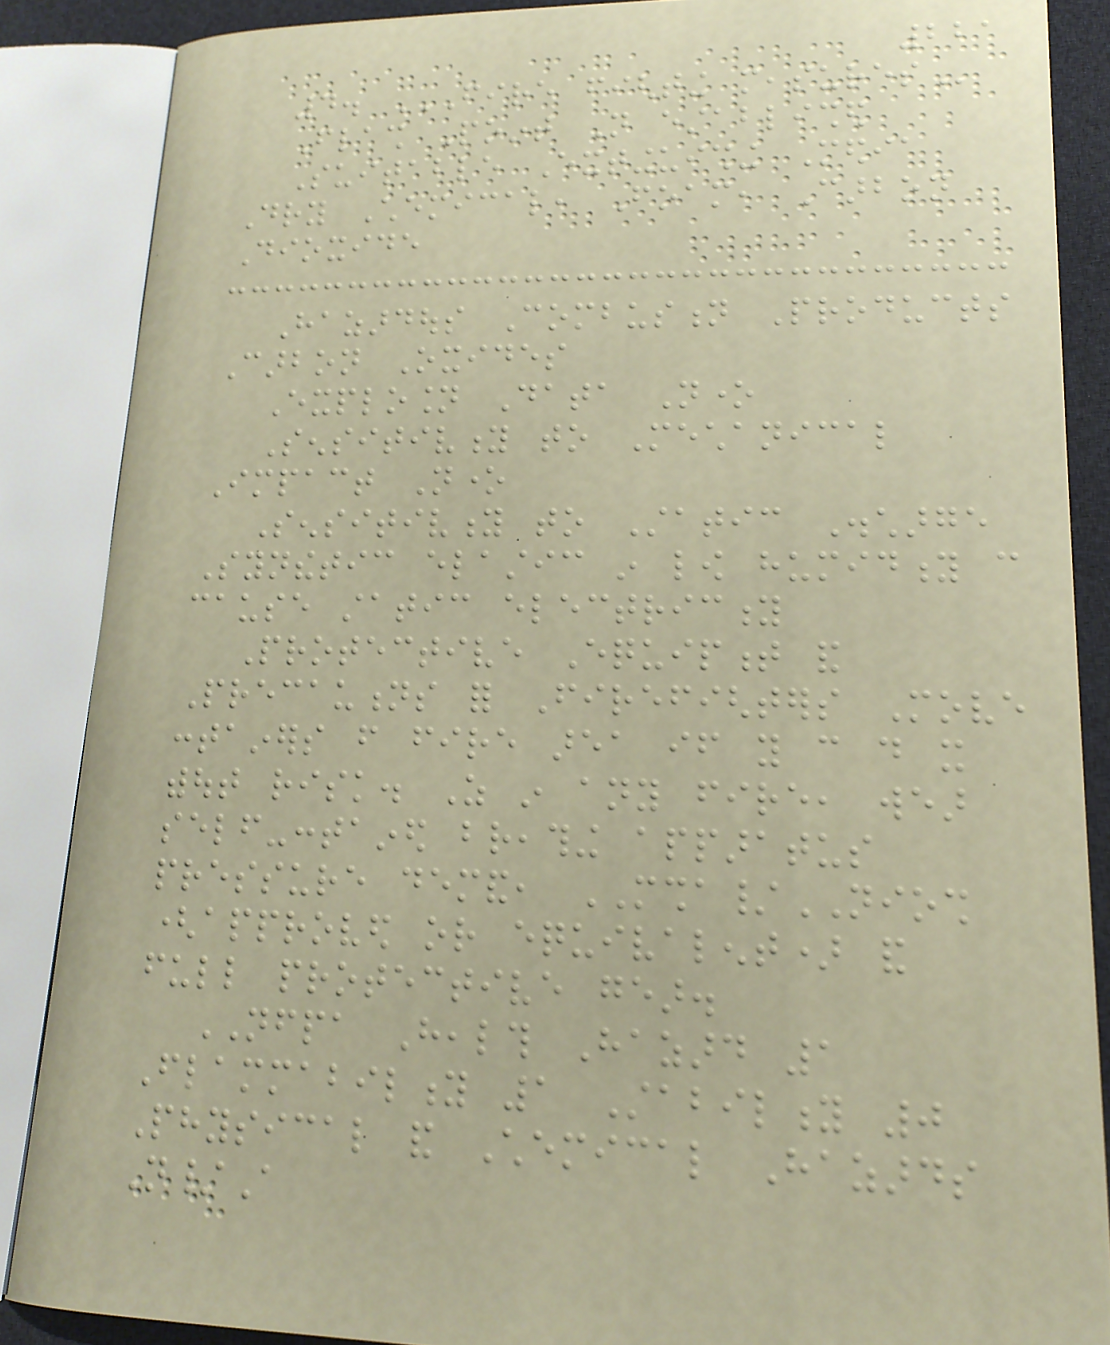221
4. FIRE FIGHTING MEASURES
Flash Point Not established
Suitable Extinguishing Media
Dry Chemical, Foam, Carbon
Dioxide
Hazardous Combustion Products
Carbon Oxides
Explosion Data None
Sensitivity to Mechanical
Impact None
Sensitivity to Static Discharge
Synthetic elastic in low humidity can
cause static electricity
Protective Equipment and
Precautions for Firefighters Move
containers from fire area if you can do it
without risk. As in any fire, wear
self-contained breathing apparatus
pressure demand, MSHA/NIOSH
(approved or equivalent) and
full protective gear.
NFPA Health Hazard 1
Flammability 1 Stability 0
Physical and Chemical Hazards
N/A
